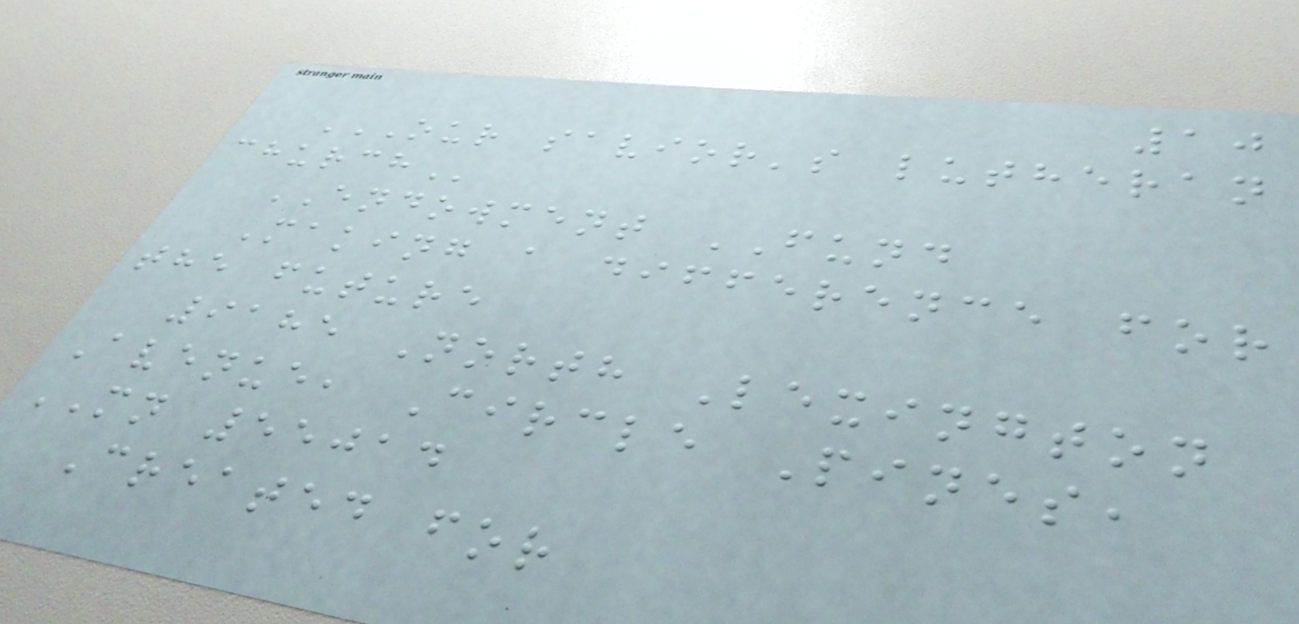10
OUR SAVIOR'S LUTHERAN
CHURCH
ENDOWMENT FUND
Making a difference for
the future
9185 North Lexington
Avenue, Circle Pines,
MN 55014
Created for
